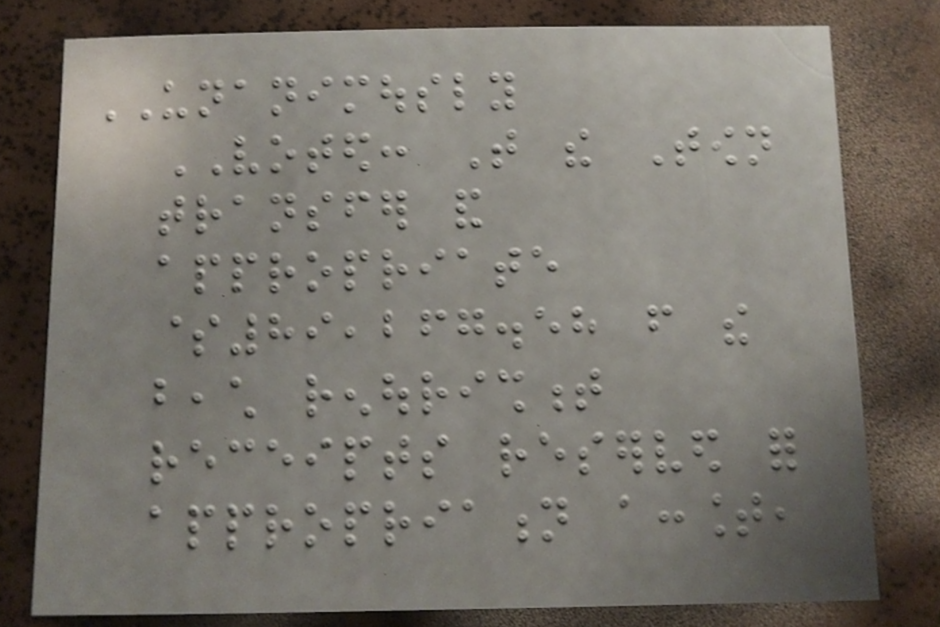UNANIMOUSLY
VOTED: That the Town
transfer and
appropriate
$89,267.58 from the
beach renourishment
receipts reserved for
appropriation account,
